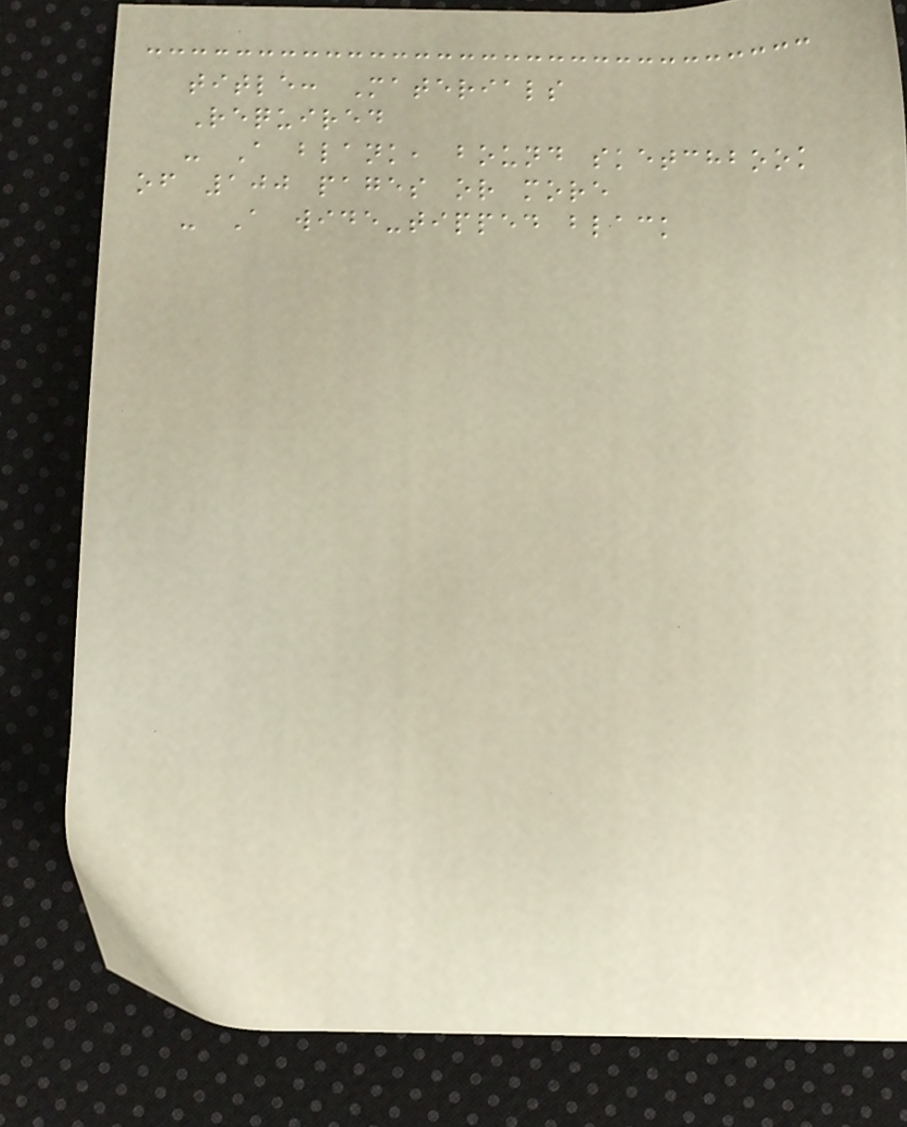title: Materials
Required
- A blank, bound sketchbook
of 100 pages or more
- A wide-tipped black
